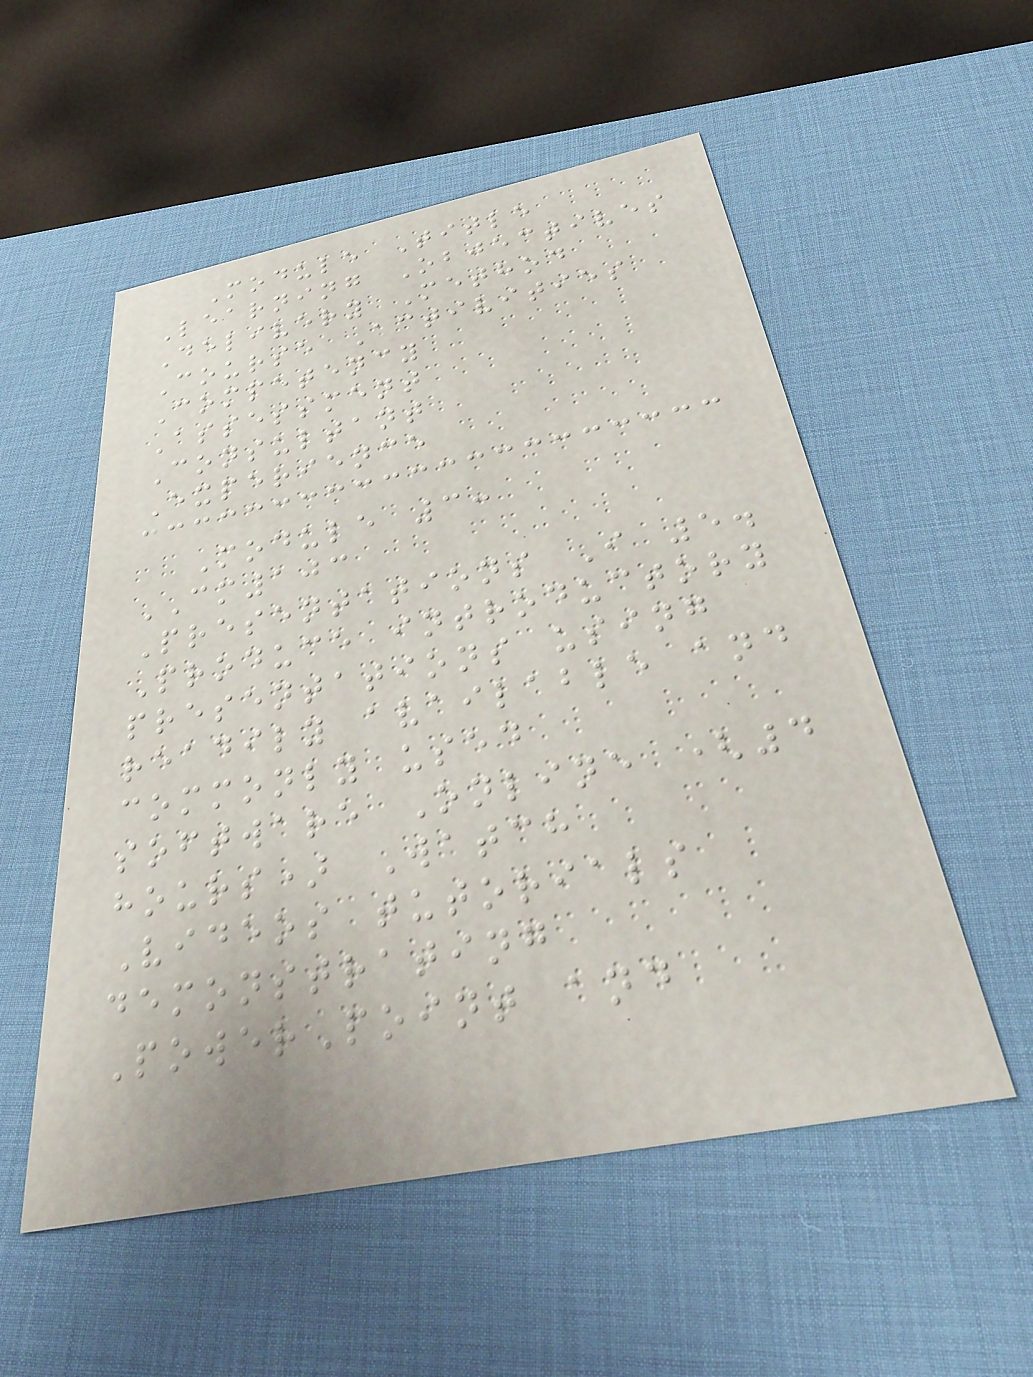Module Title
Learning Objectives
Delivery Method
Course Activities
Competency
Assessment
Consultant
Experience
Module 3:
CM103
Presentations I 5.
Produce introductory
presentations using
readily available and
commonly used
software Online (4
hours) Watch
Videos tutorials
demonstrating
PowerPoint and
